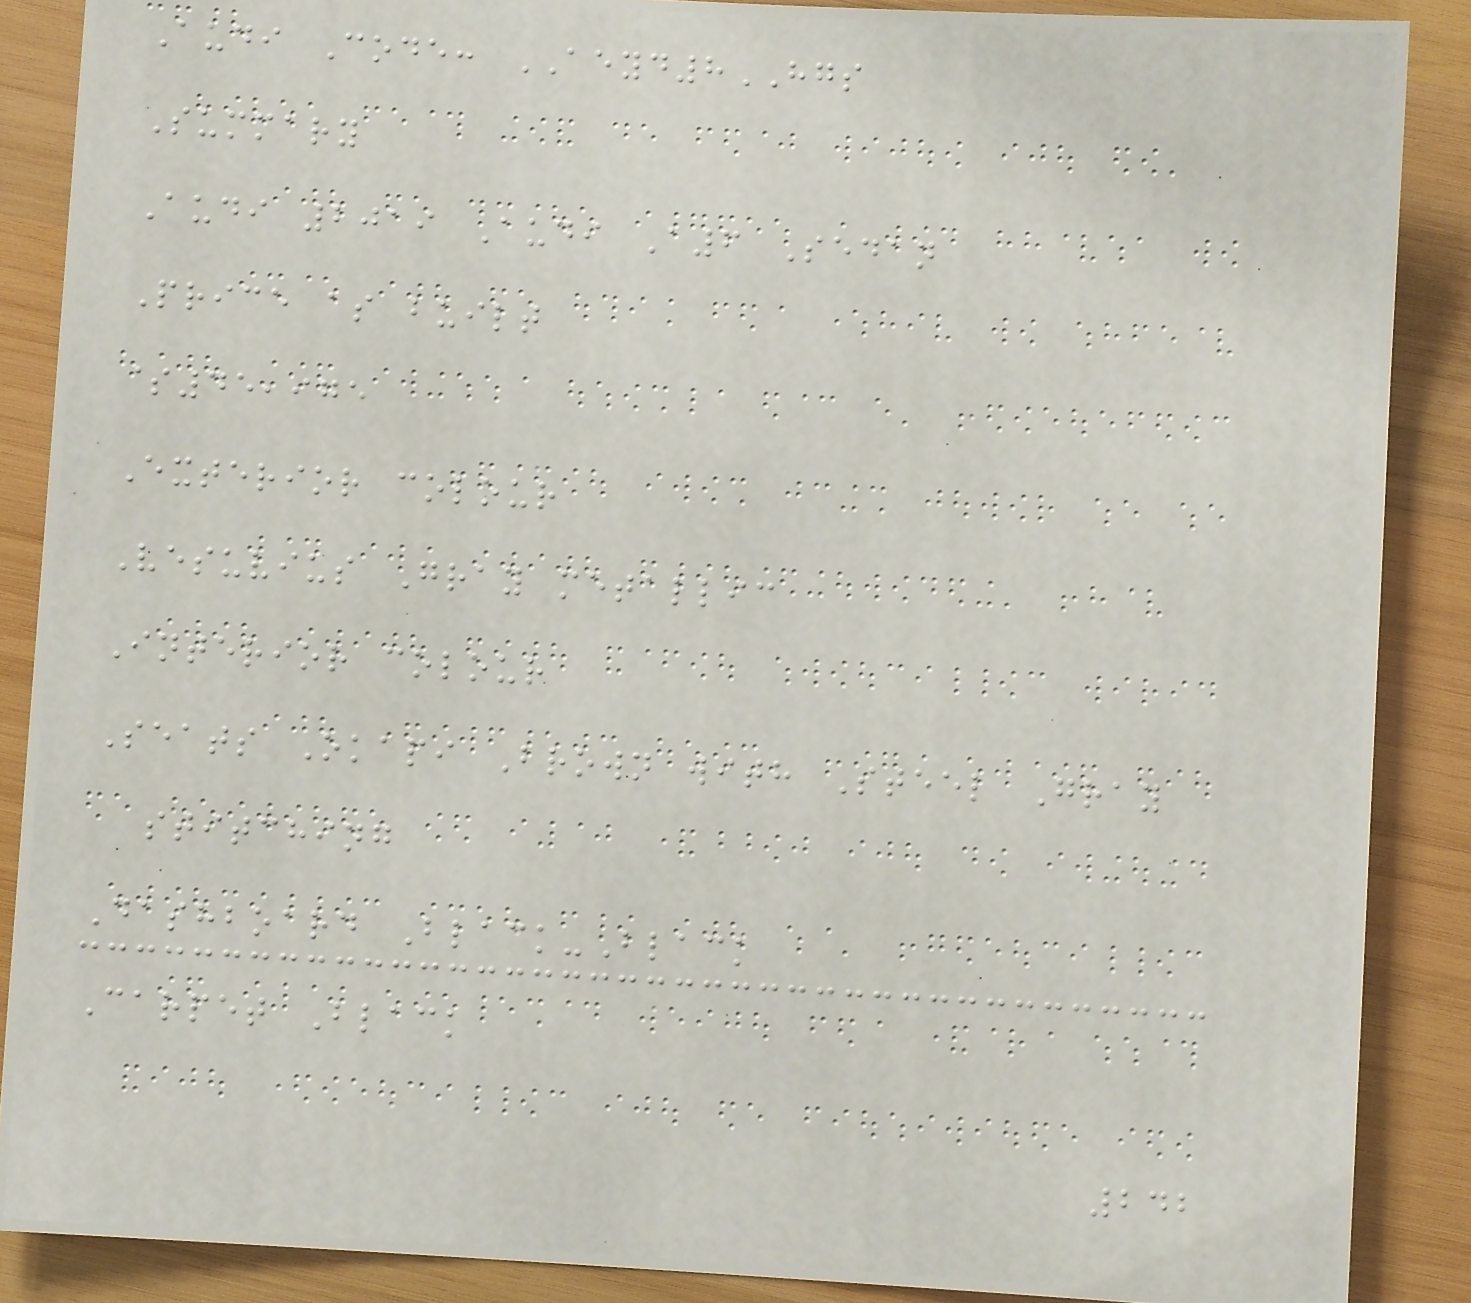Audi Code: AEYD8HGS
Summary
Audi 2019 Audi A6 Sedan
Price as built
$45,975
Exterior colour
Vesuvius Gray metallic
Interior colour
Seats Okapi Brown with Steel Gray
stitching
Dashboard Black-Black
Carpet Black
242
